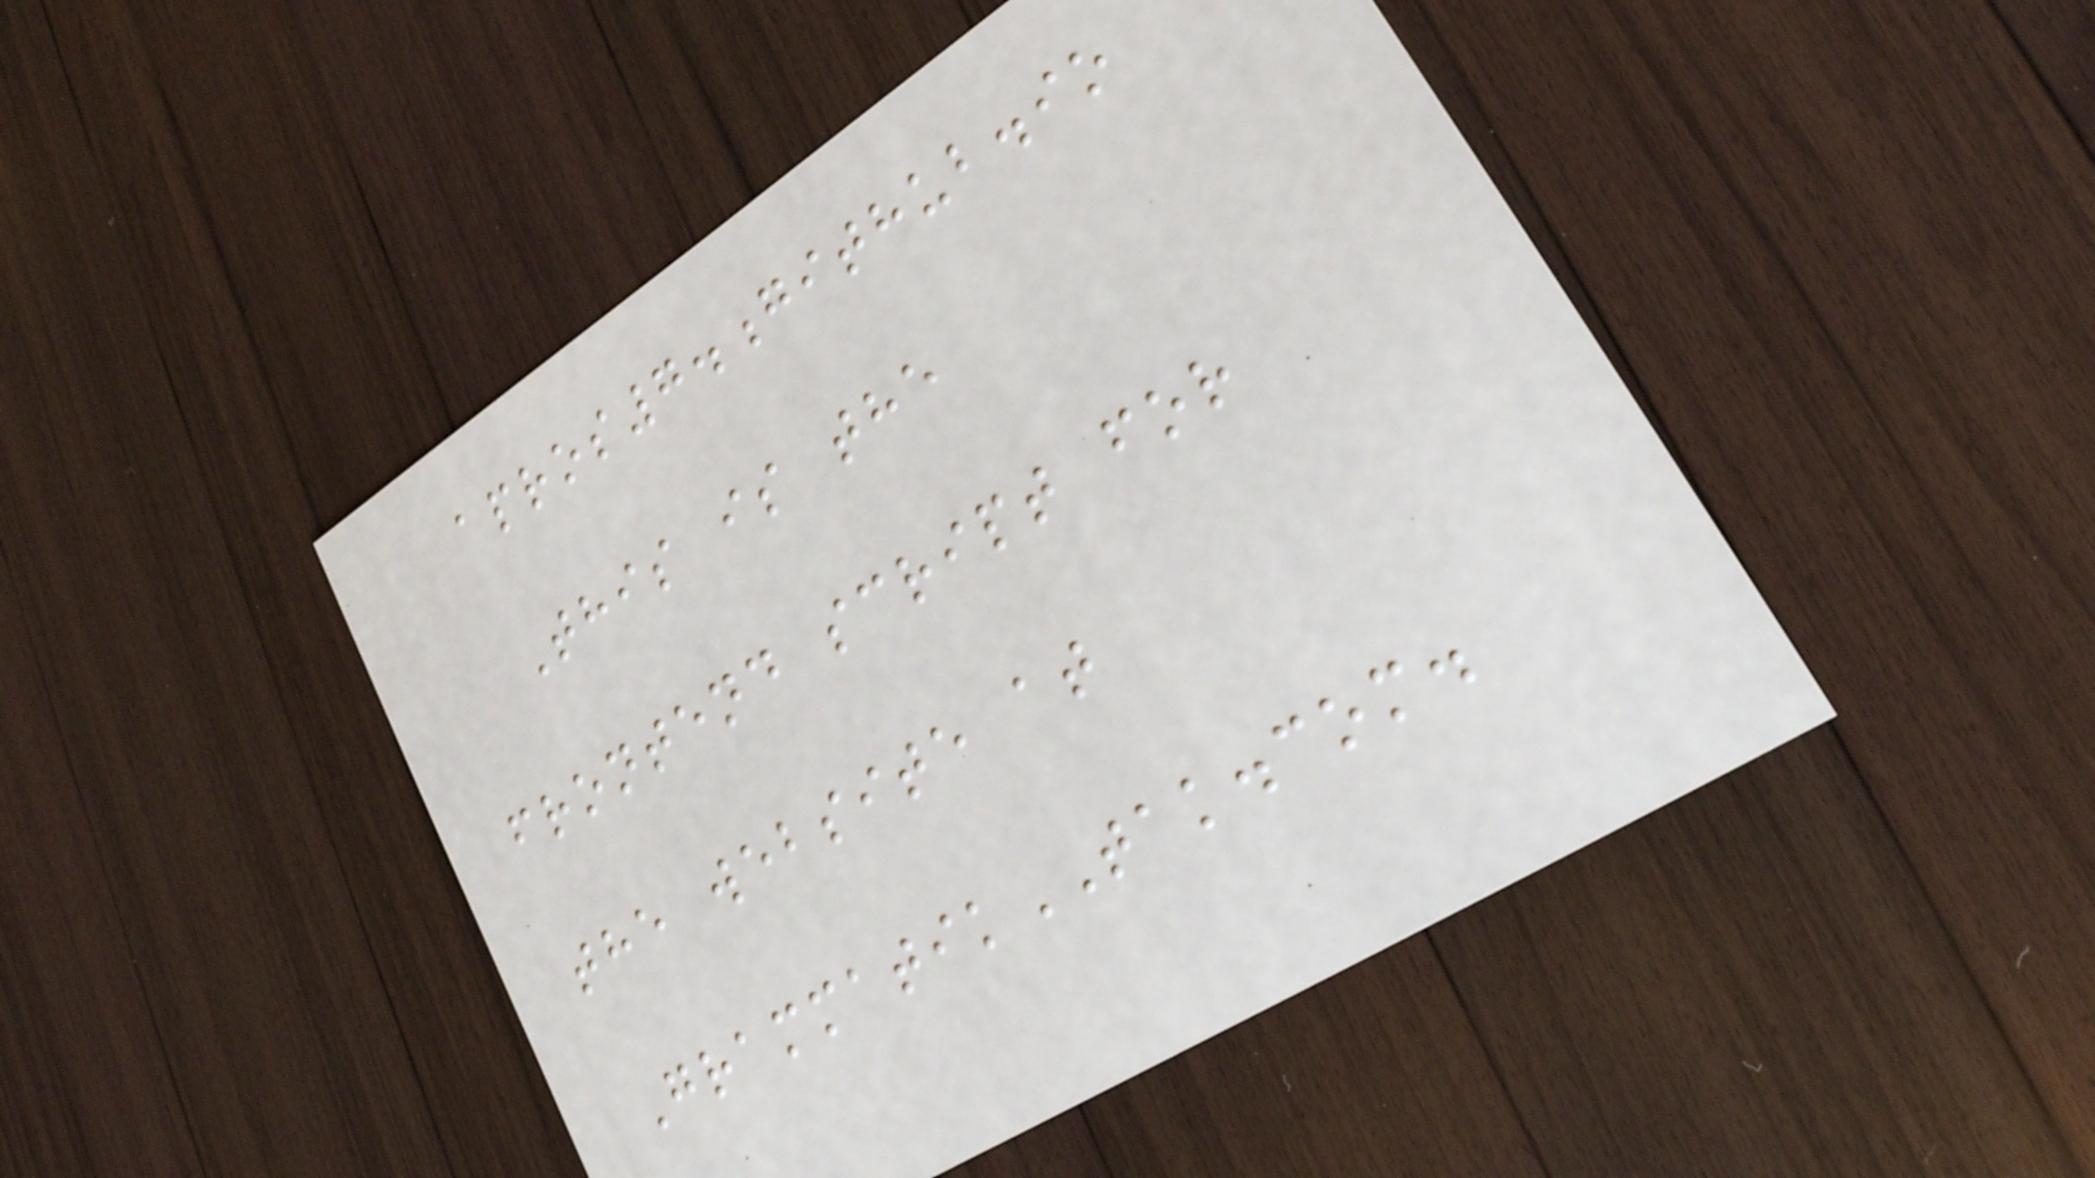apros7.github.io
This is the
frontend script for
the website at
GrammatikTAK.com.
